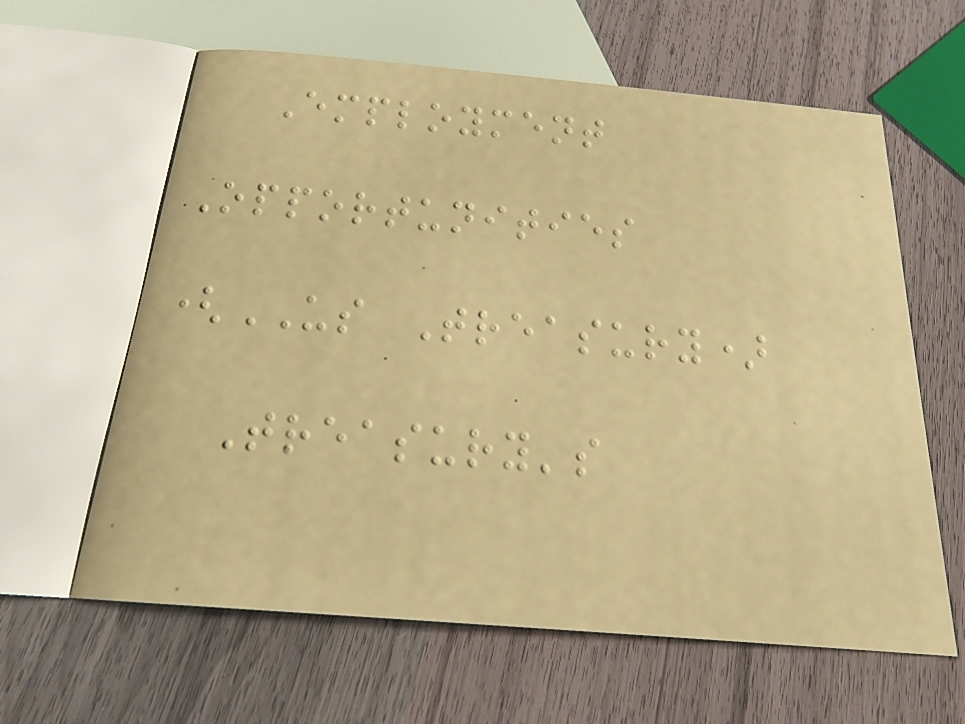Employment
Opportunities
(US Treasury)
Treasury's
